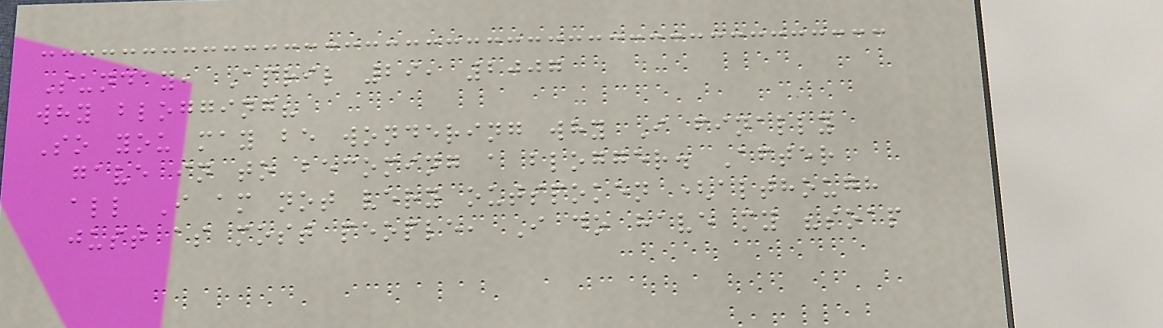Sunday, April 29, 2007
why blogging?
So you may be wondering why I finally
gave in to becoming a blogger. After
all I am not very outspoken (although
just as most people, I do have my "soap
